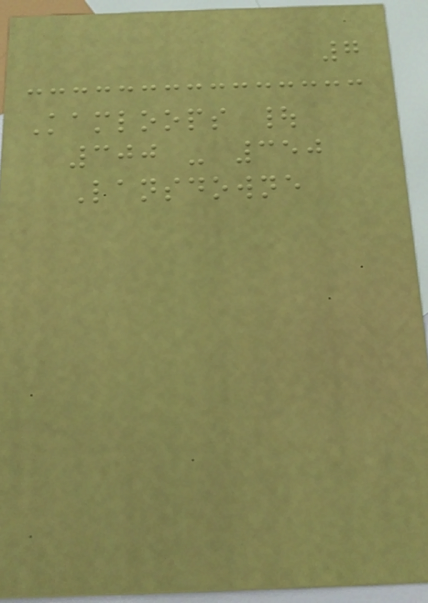7
Kamloops |
300 - 350
Lansdowne
